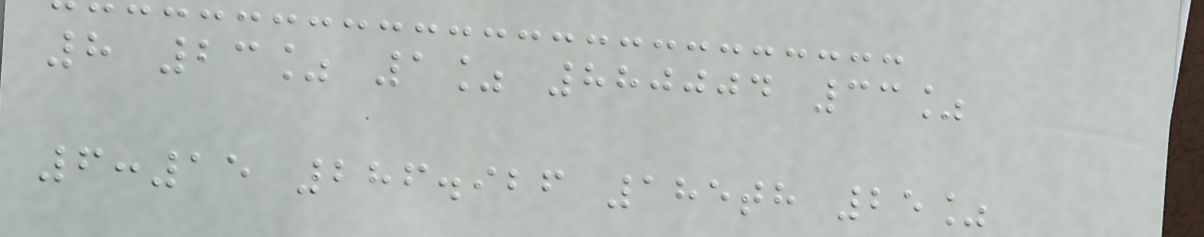8 23% 1% 880004 33%
6:15 286.926 185th 25%
